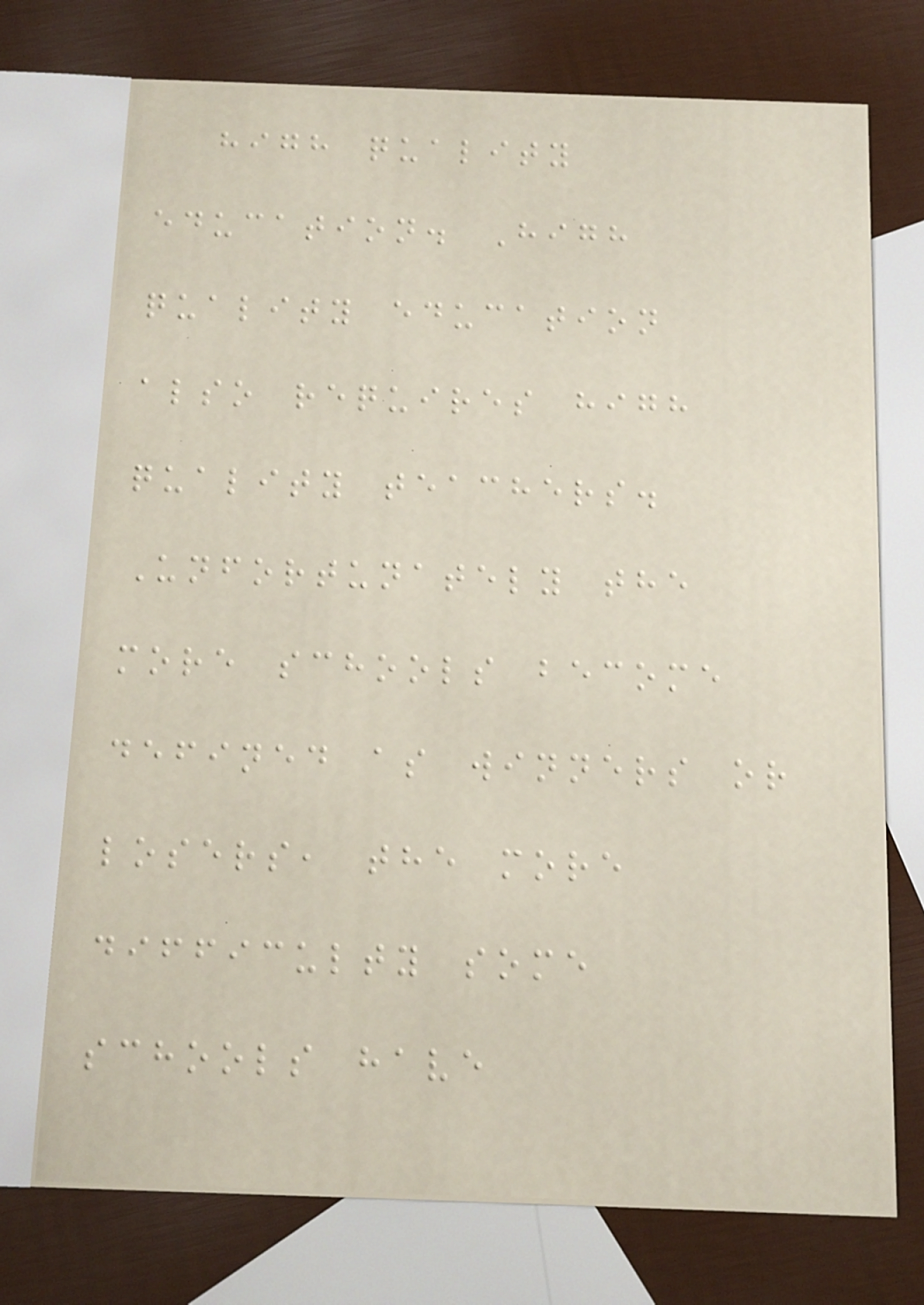high quality
education. High
quality education
also requires high
quality teachers.
Unfortunately the
more schools become
defined as winners or
losers, the more
difficulty some
schools have
